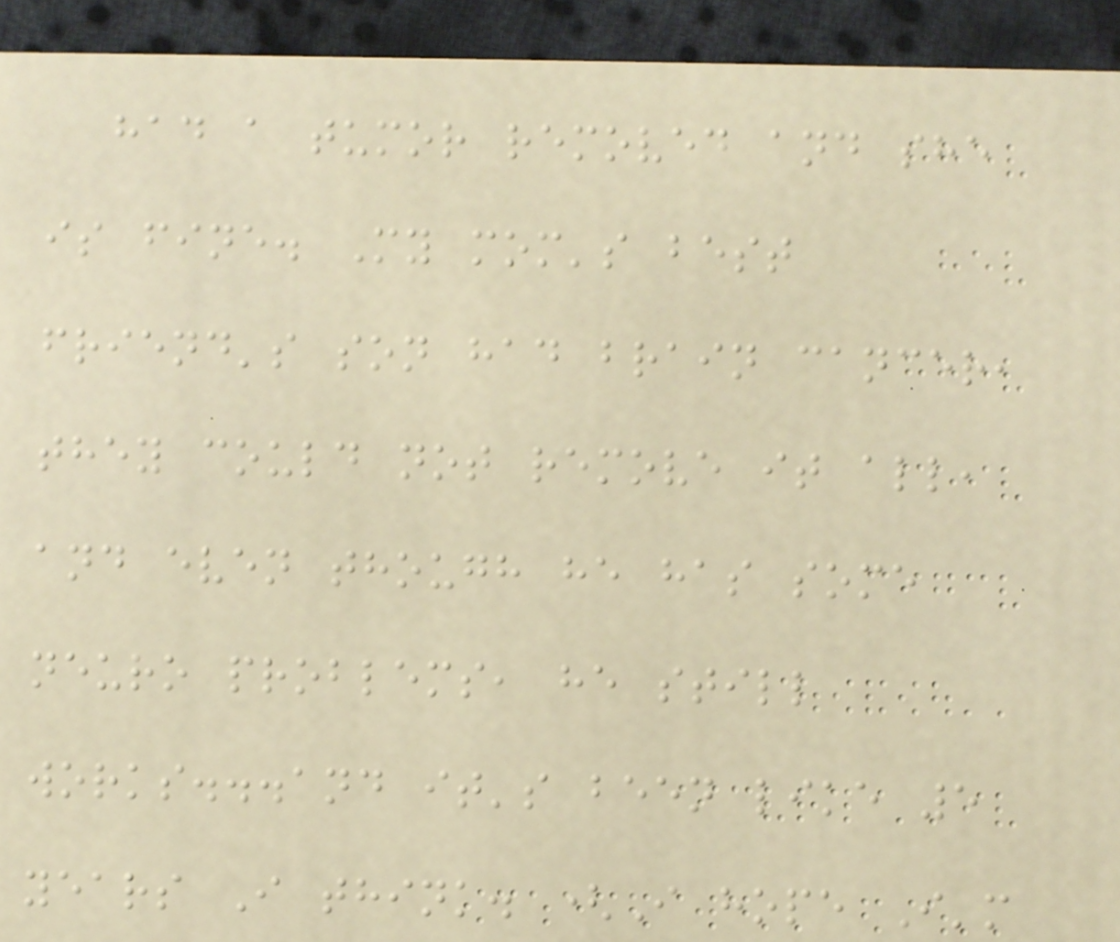had a tumor removed and she
is fine. My mom's best
friend's son had brain cancer,
they could not remove it all,
and even though he has some
neuro problems, he still
works...and it's been like 5
years I think. (I hope I'm
